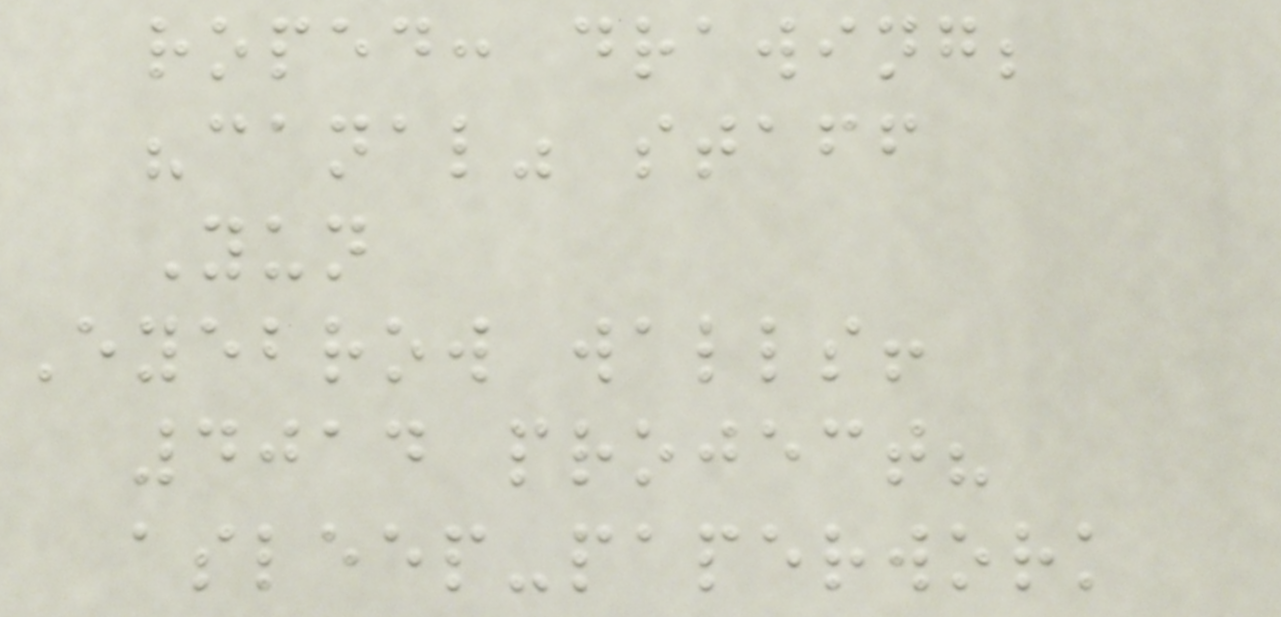roped: drawing;
"canal" staff
Yun
Eyebrow walls!
4014 project?
asleep-paperwork
